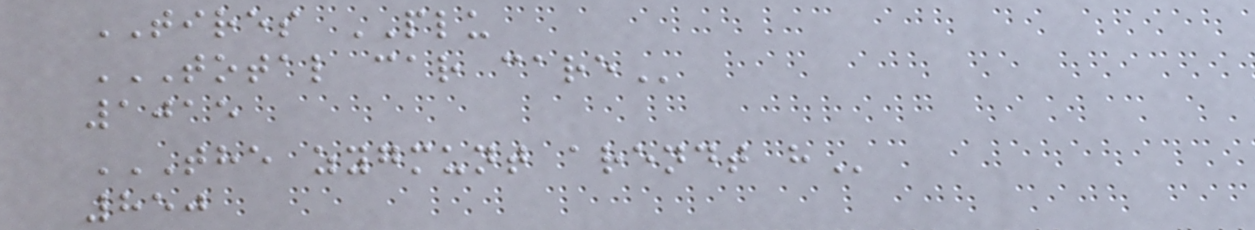TIRES PLU
TOTAL CAR CARE
1015
THE ZYGMUNT ARENDT H
850
